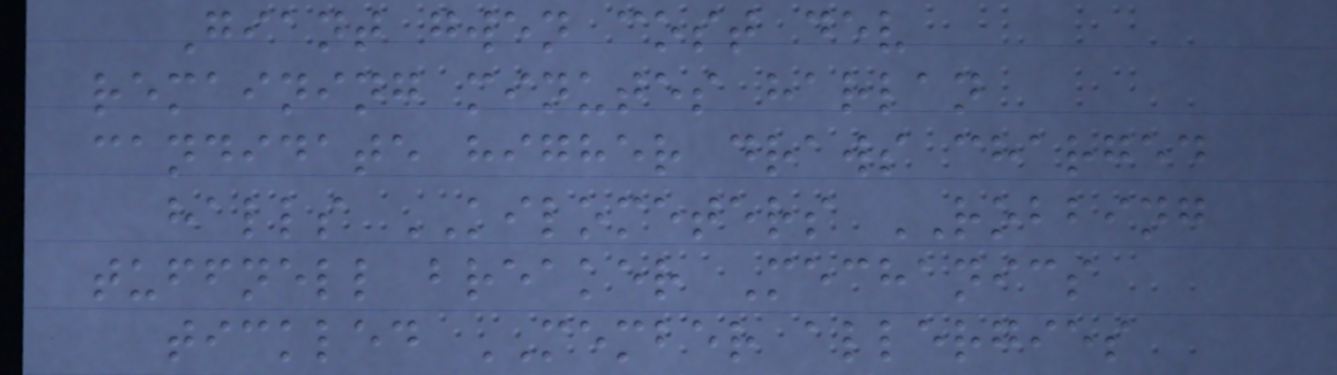Giant gwen cost dev
remaining minutes harlan
candidate higher draws charged
halls KILOMETERS ROBBING
tuffnell breaker Mechanics
tickled MEMBER allergies
